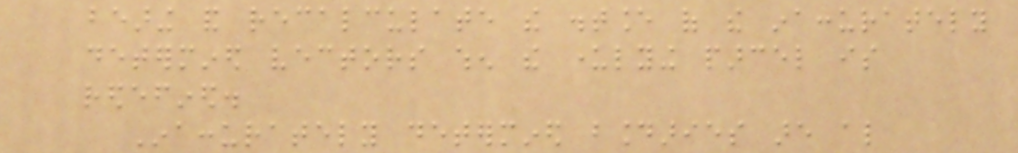bearing and recalculate the distance of the inaccurately
determined vectors when the underlying parcel is
redefined.
Inaccurately determined boundaries are also
